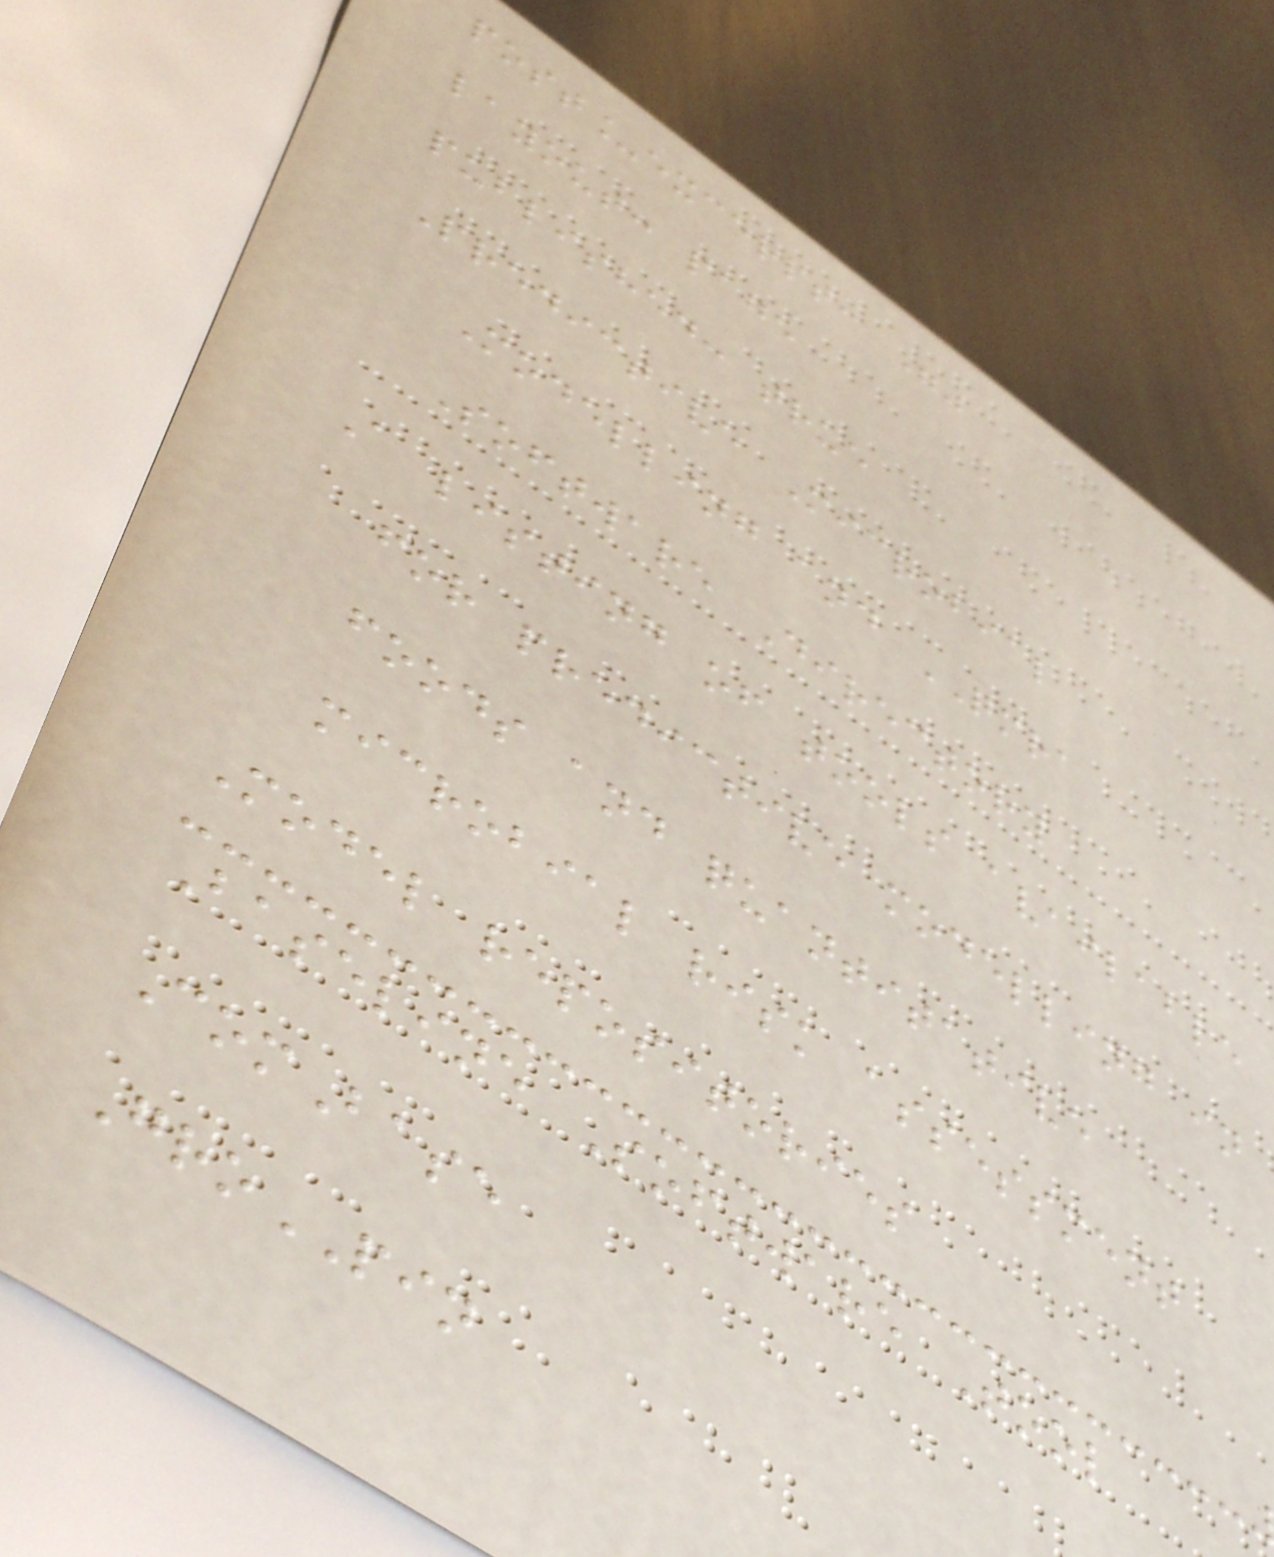post_excerpt: ""
layout: page
published: true
Predictive Microbial
Modelling and QMRA
Software Directory
A listing of tools available
for predictive modelling in
foods and quantitative
microbial risk assessment
Model repositories
Baseline Software Tool
ComBase
GroPIN
